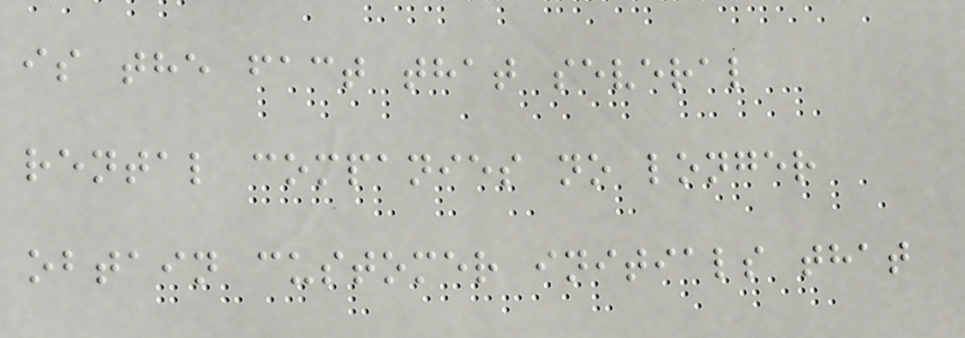is the fact that several
rental companies no longer
obtain customer initials that
